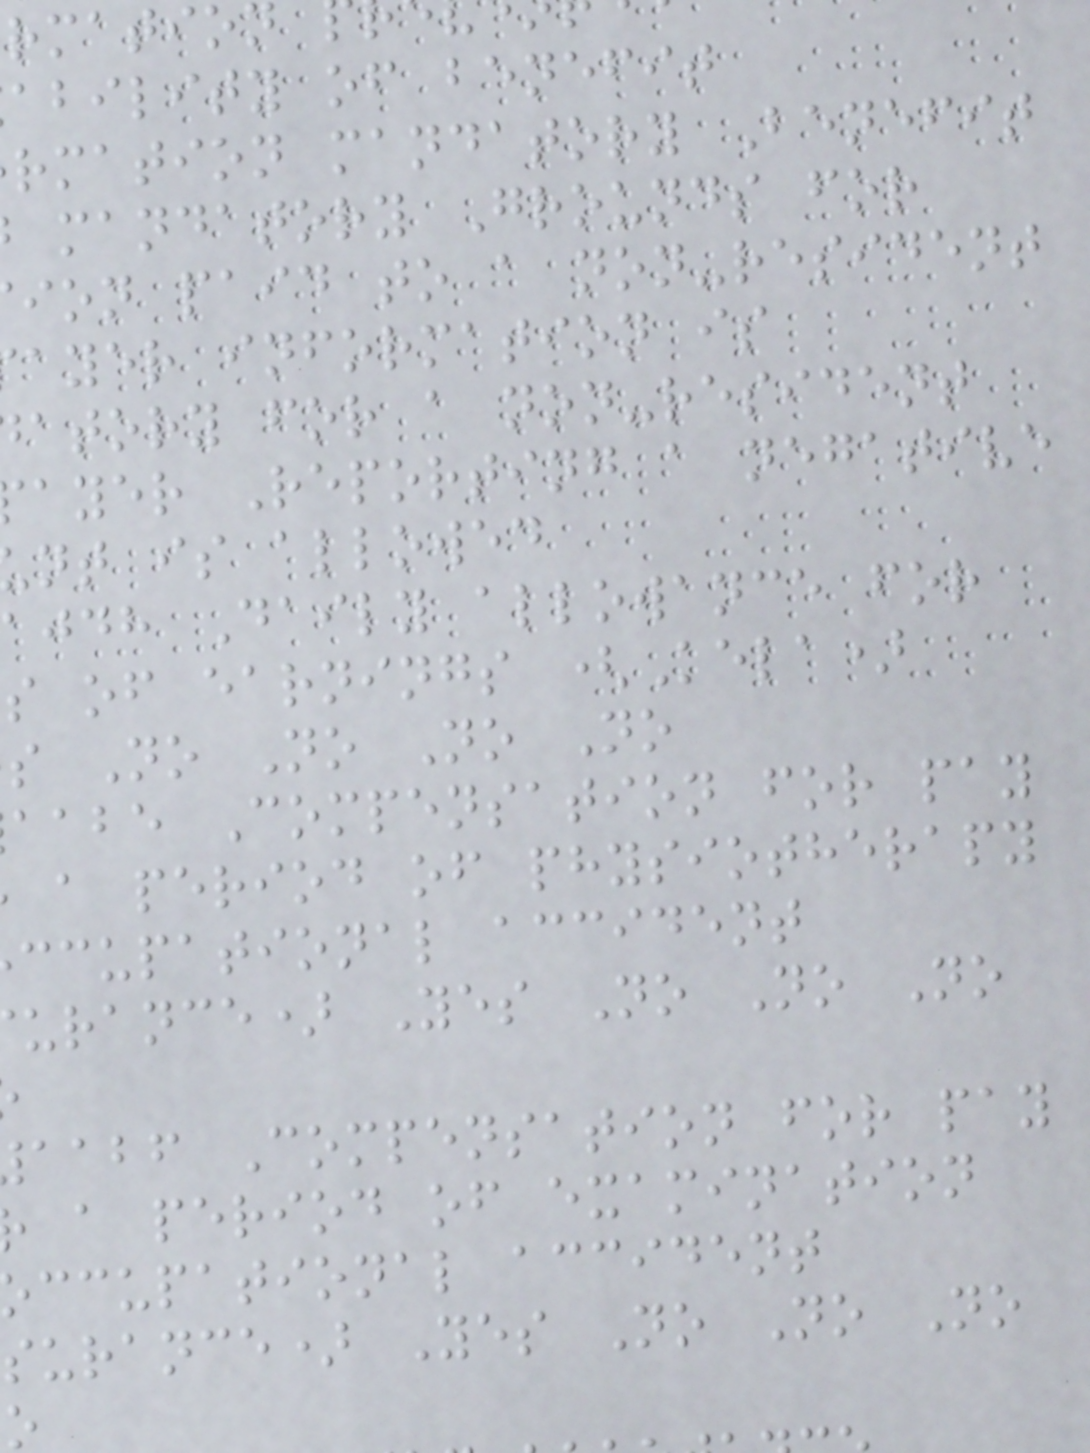ability of benefit
rmation mandatory Benefit
mandatory Grounds for
ion paid to a non-resident
ayer information is
atory for a non-resident
ayer Reporting a negative
nt is allowed
ajdh Daily allowance for
s of earnings (Kela)
s No No No No
aabe Compensation for pay
a period of physiotherapy
ccupational accident
urance) Yes No No No
aabf Compensation for pay
a period of examination
ccupational accident
surance) Yes No No No
